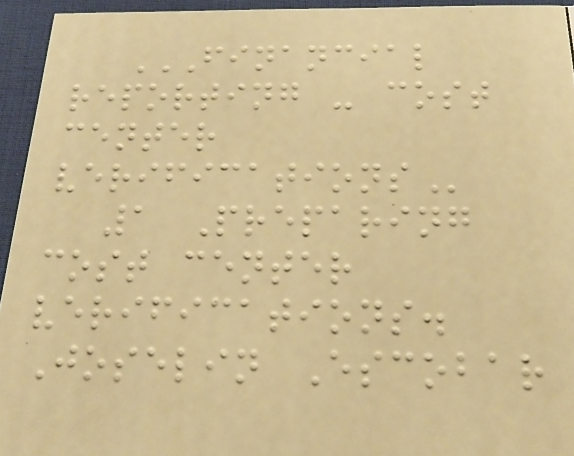FINANCIAL
REPORTING - COST
CENTER
VERIFICATIONS
1 Preparing
cost center
verifications.
Joselin Escobar
